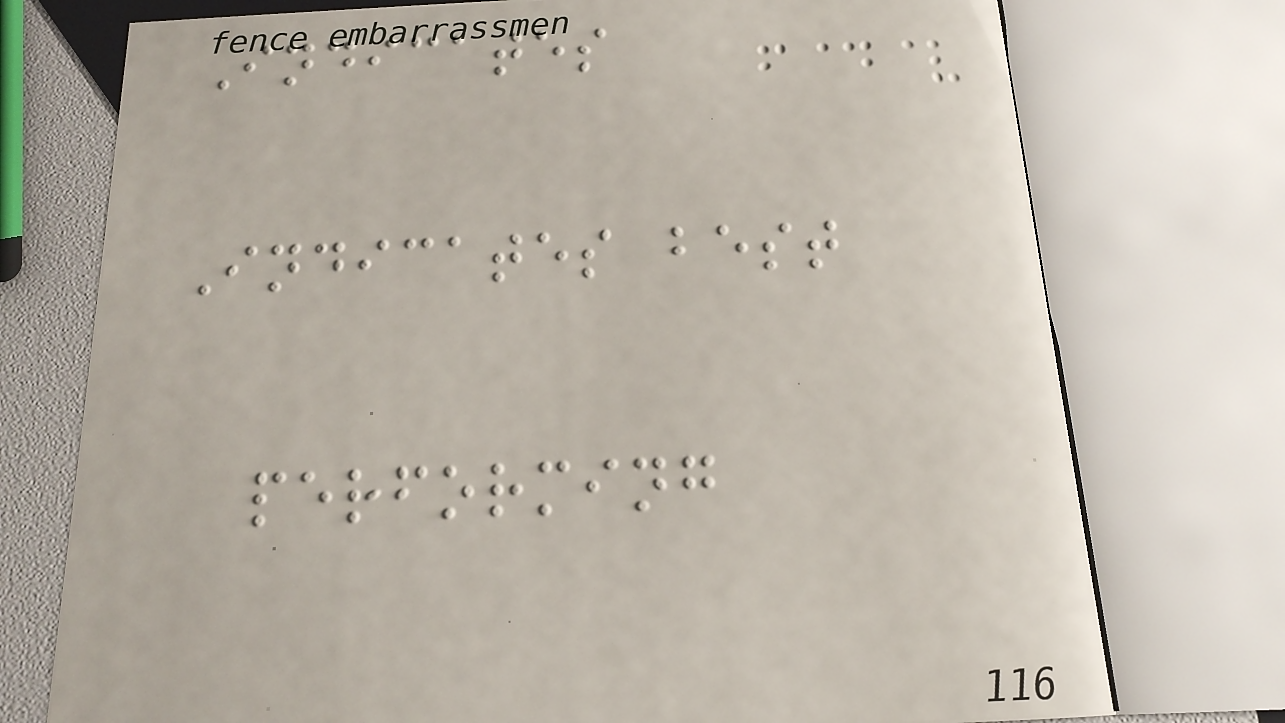Indicates
Indicates best
performing
